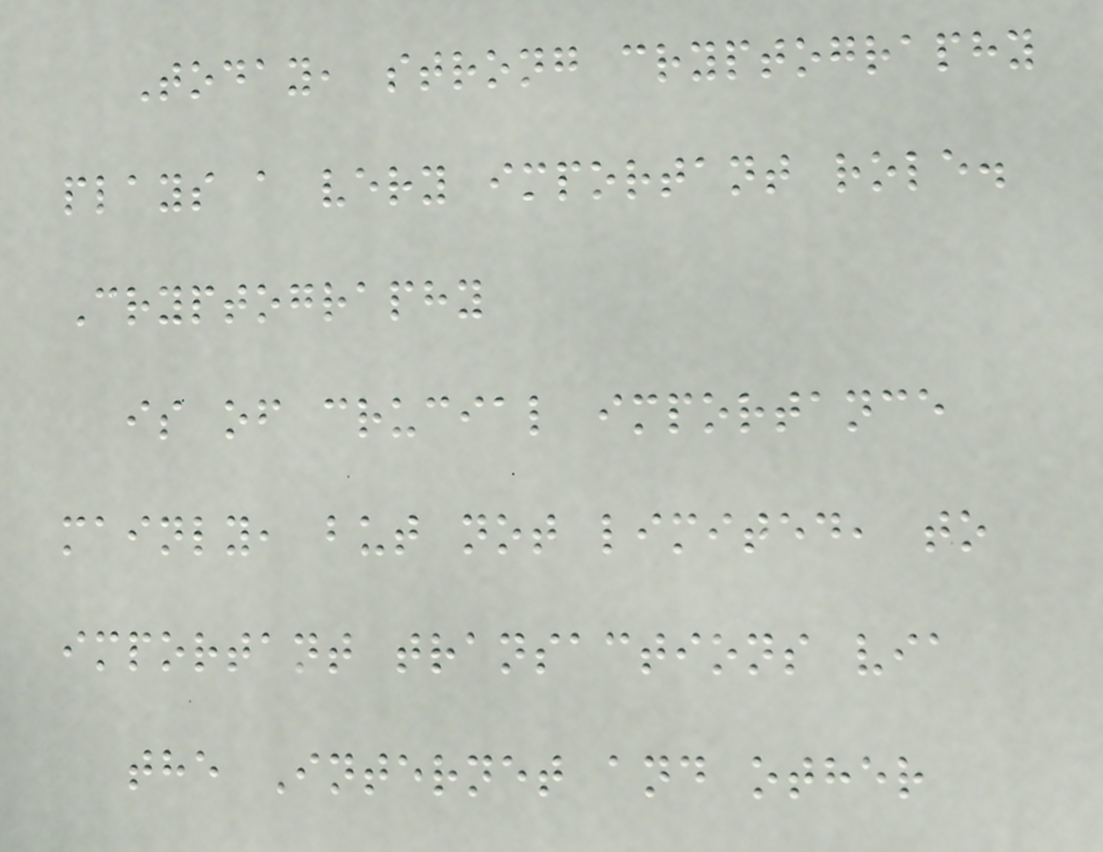Today, strong cryptography
plays a very important role.
Cryptography
is of crucial importance
mainly, but not limited, to
important transactions via
the Internet and other
